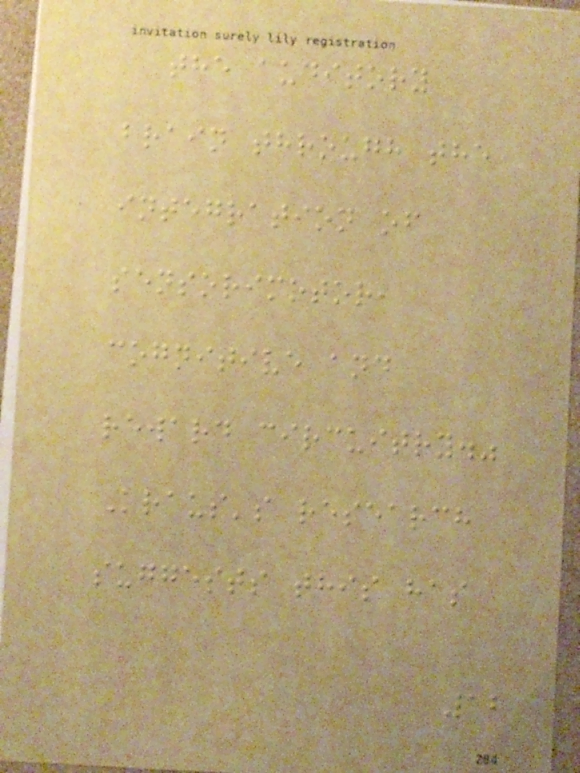the auditory
brain through the
integration of
sensorimotor,
cognitive and
reward circuitry."
Kraus's research
suggests this has
12
